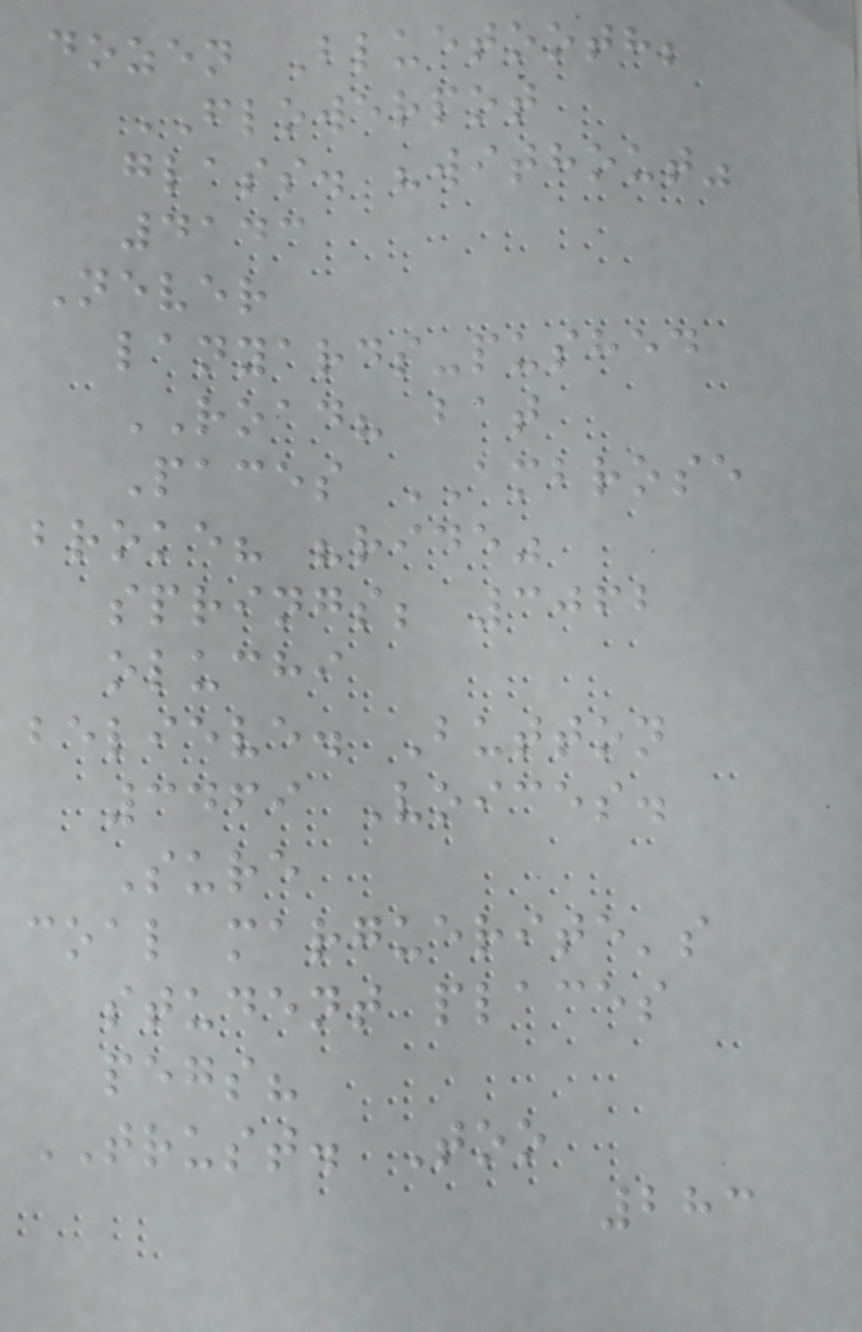dozen Bluetooth;
FLOWERPOT
glass. "without"
4143
Never
lanyards-pushed
ROAD? bat
Paces AMBROSE
broke? "ride"
springs; 3062
oluchi
believe. Button
3469 Voices.
Sure
coal marguerite's
student places
pegs?
TRUST. Too
283
